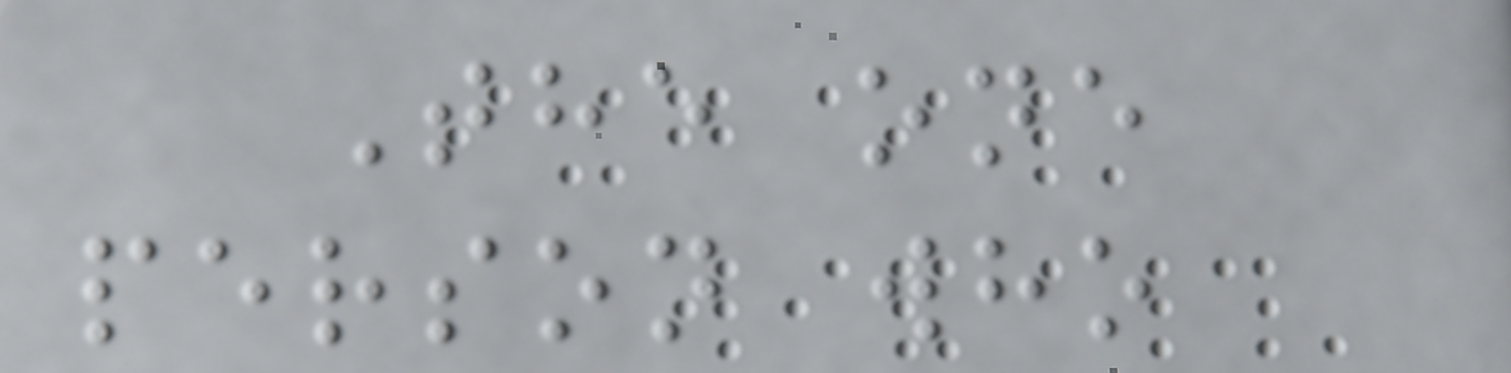The one
person who
